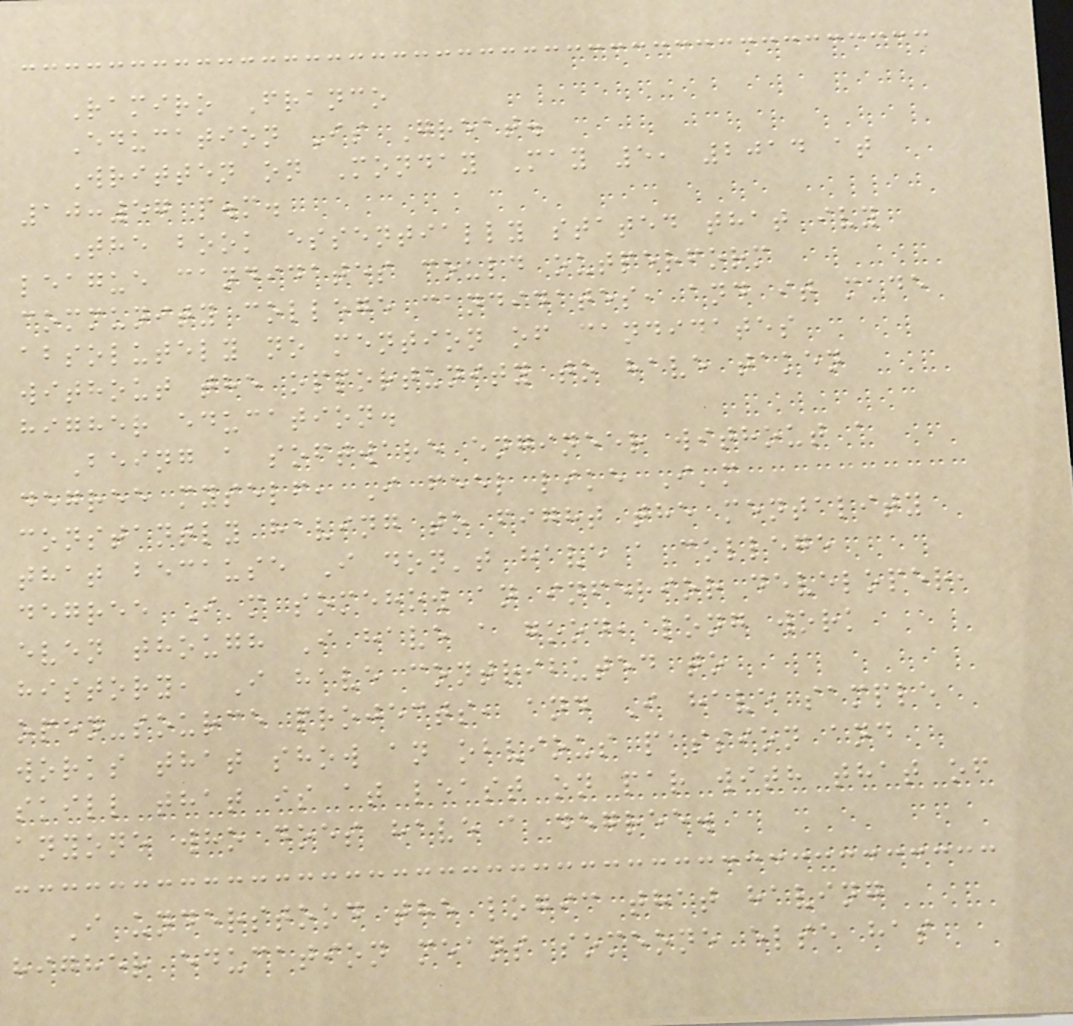Ramiro Franco
Education Is Great.
Written on Monday May 5, 2014 at
10:57 p.m.
The book essentially stated that ivy
league candidates could outperform
community college candidates, and it made
absolutely no mention of candidates
without the opportunity to have taken
higher education.
Being a software engineer without a
degree myself, I feel like I'm
constantly having to fight the mentality
that because I don't have a college
degree I'm somehow an inferior developer,
even though I have a good, long work
history, I have contributed to
open-source projects, and I have sample
works that show an obvious passion and
skill that is at least on par with that of
anyone who does have a degree.
I understood the logic that having
higher education means someone else has
